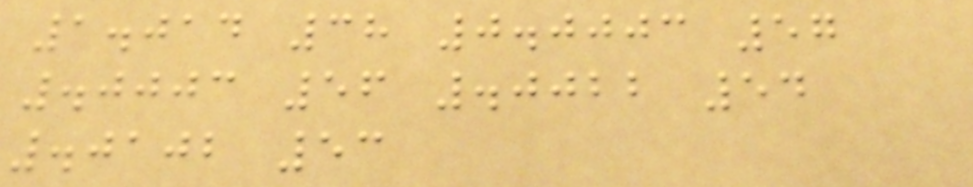1.014 38 0.0003 57
.0003 56 .0022 54
.0102 53
